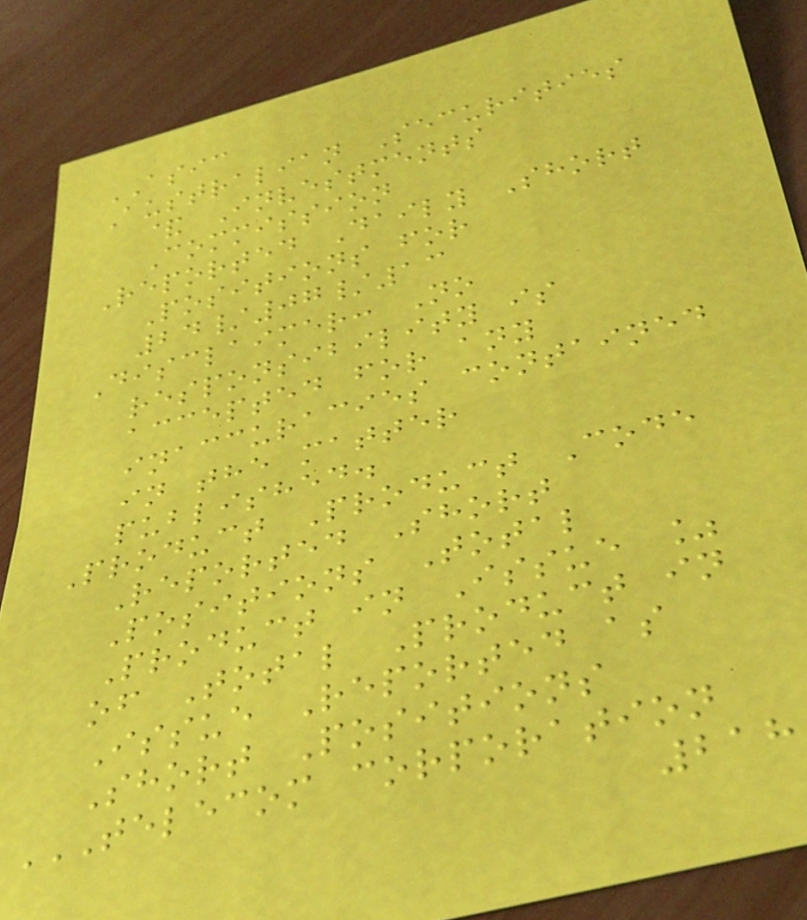ASIC
Australian Securities
& Investments
Commission
Reported Daily Short
Positions for
24/07/13
Disclaimer: No
responsibility is
accepted for any
inaccuracies contained
in the matter
published.
Product Product Code
Reported Short
Positions Total
Product in Issue %
of Total Product in
Issue Reported as
Short Positions
TELECOM CORPORATION
218
